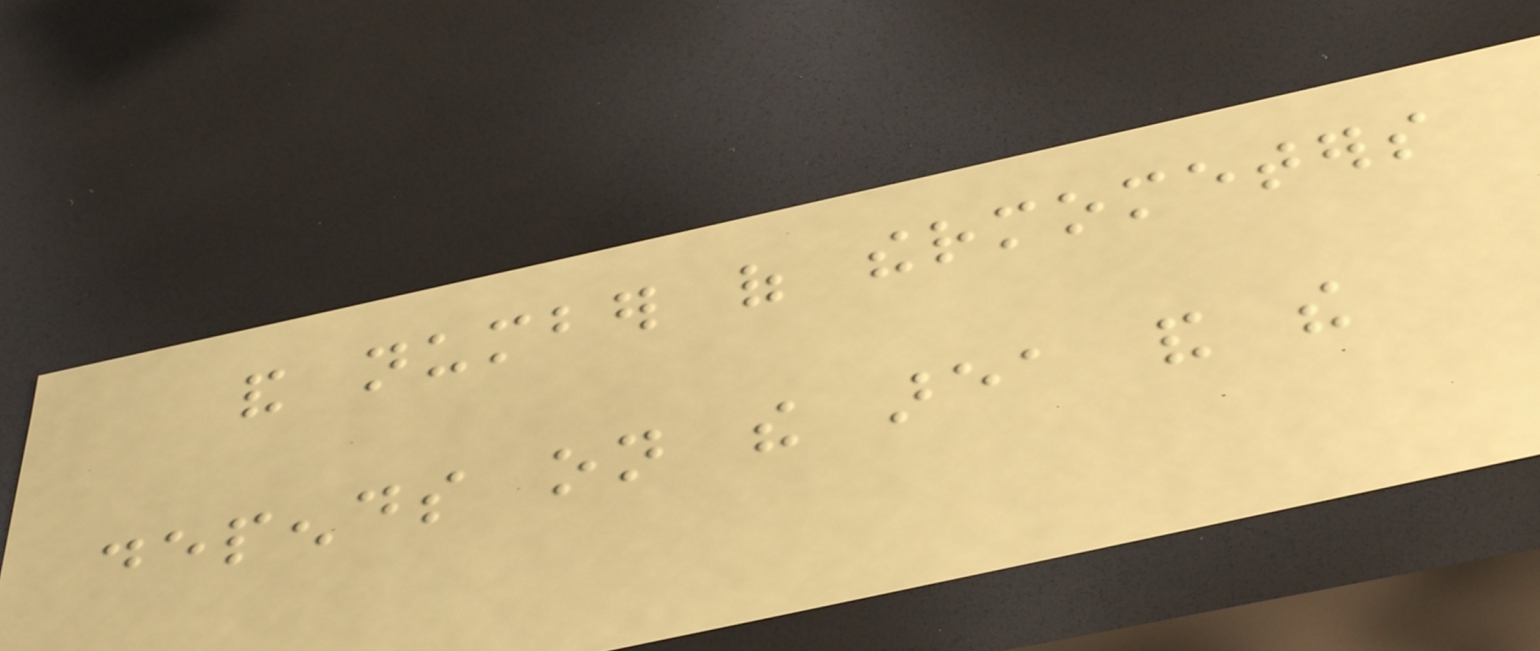and number of thermometers
depends on the area and the
